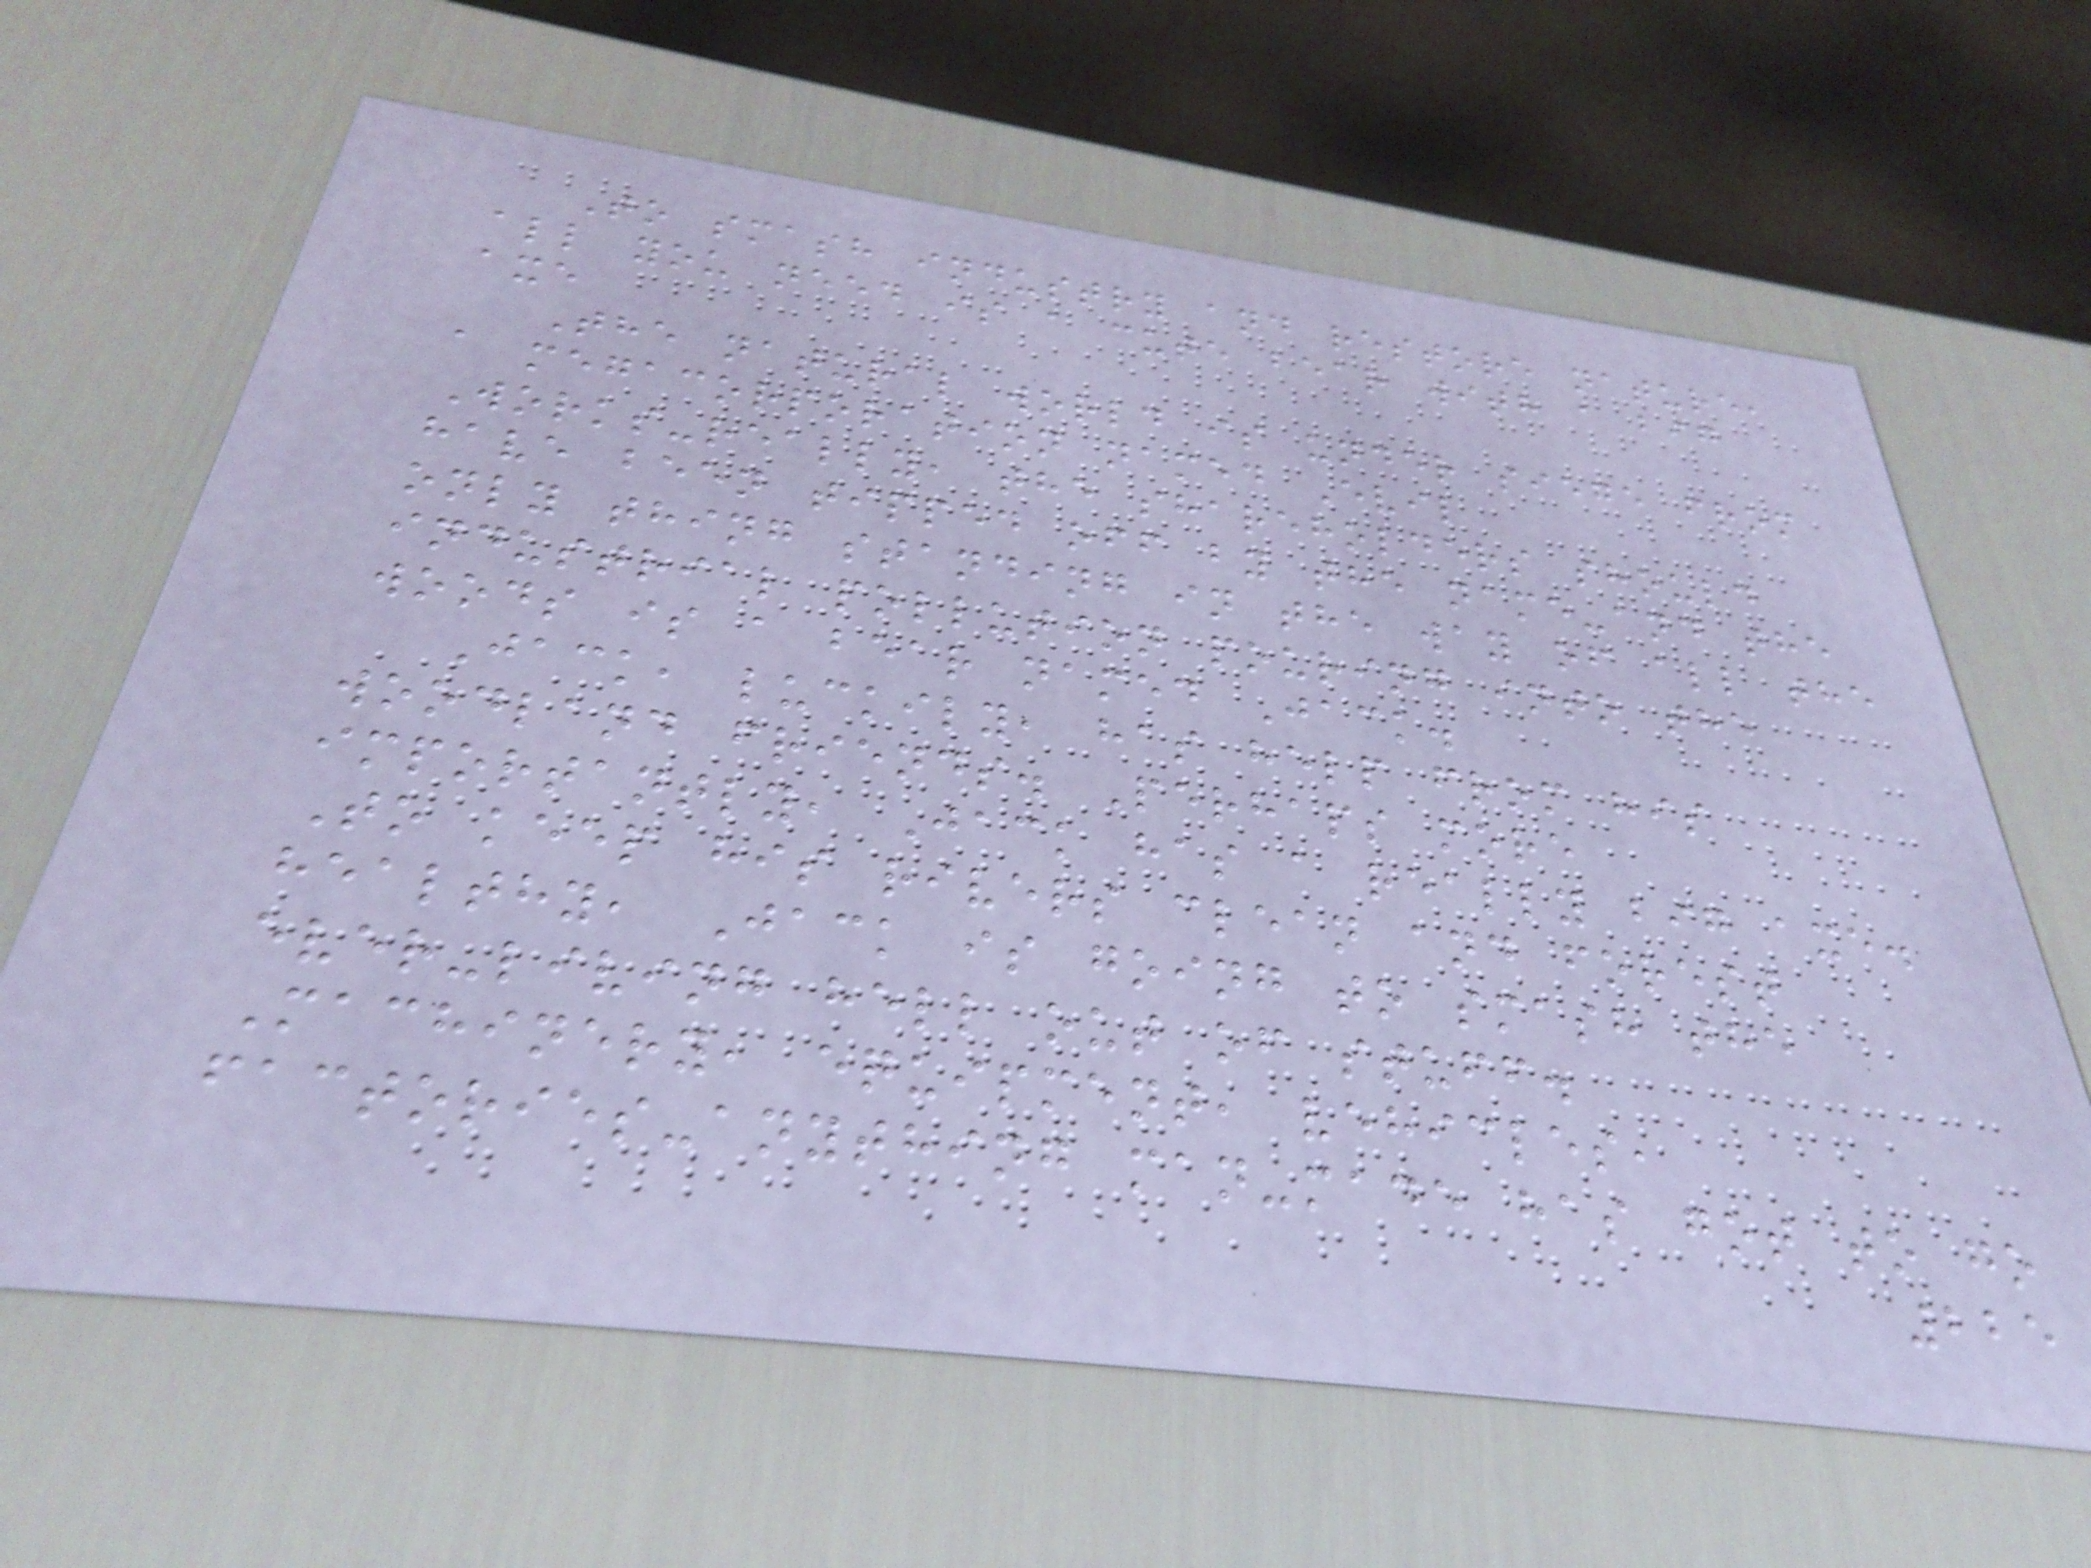To smash industry and restore nature,
all you need is a cute bear with a big
axe
The natural world is under siege from
a megacorporation named Evil
Works-really, the shareholders should
have been tipped off by the name-and the
only thing standing in the way of all the
industrial pollution pouring into the
woods is a bear named Jack.
Jack, luckily, has help from his
woodland friends. Perhaps more
importantly, Jack has a really big axe.
To keep his rivers clean and forest
healthy, Jack is going to smash the
ever-living hell out of stuff.
Machinery, equipment, vehicles,
factories-anything man-made has got to go
225
